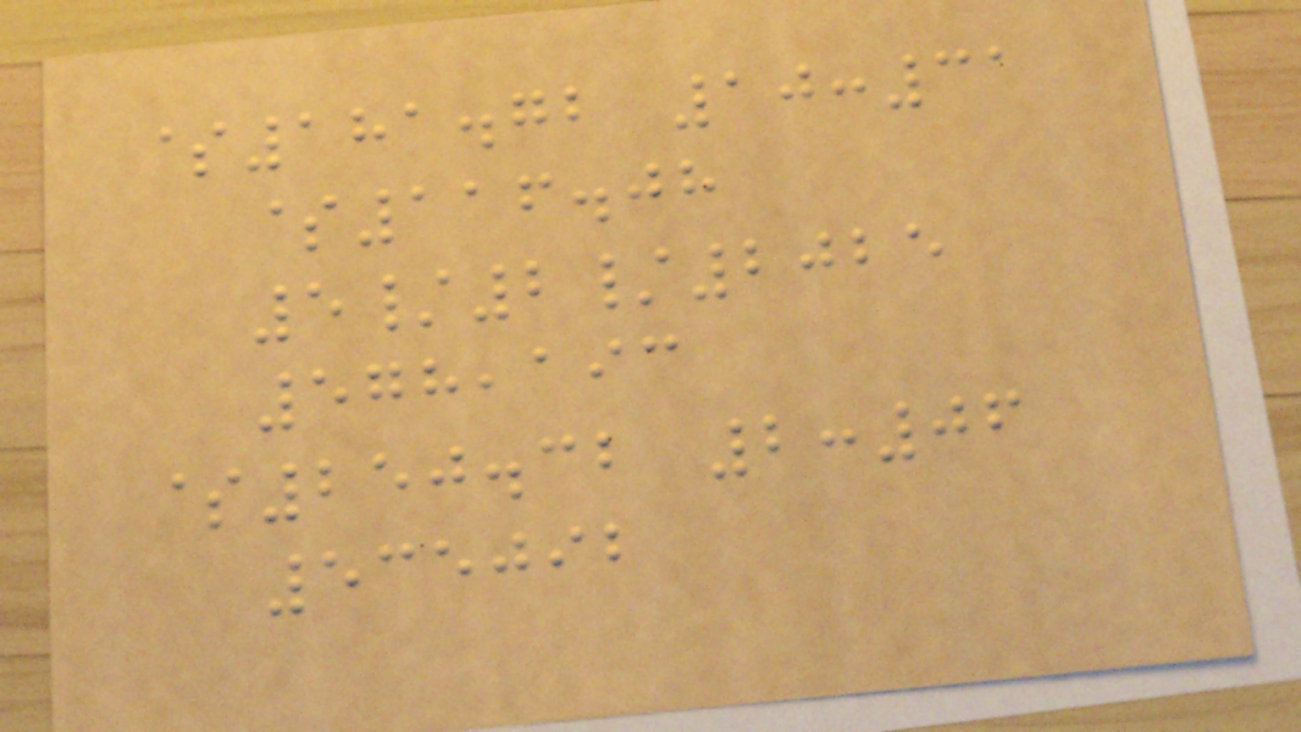$181.72 10:31
$116.08
5/2/2025
578,193
$250.32 2:06
535092
